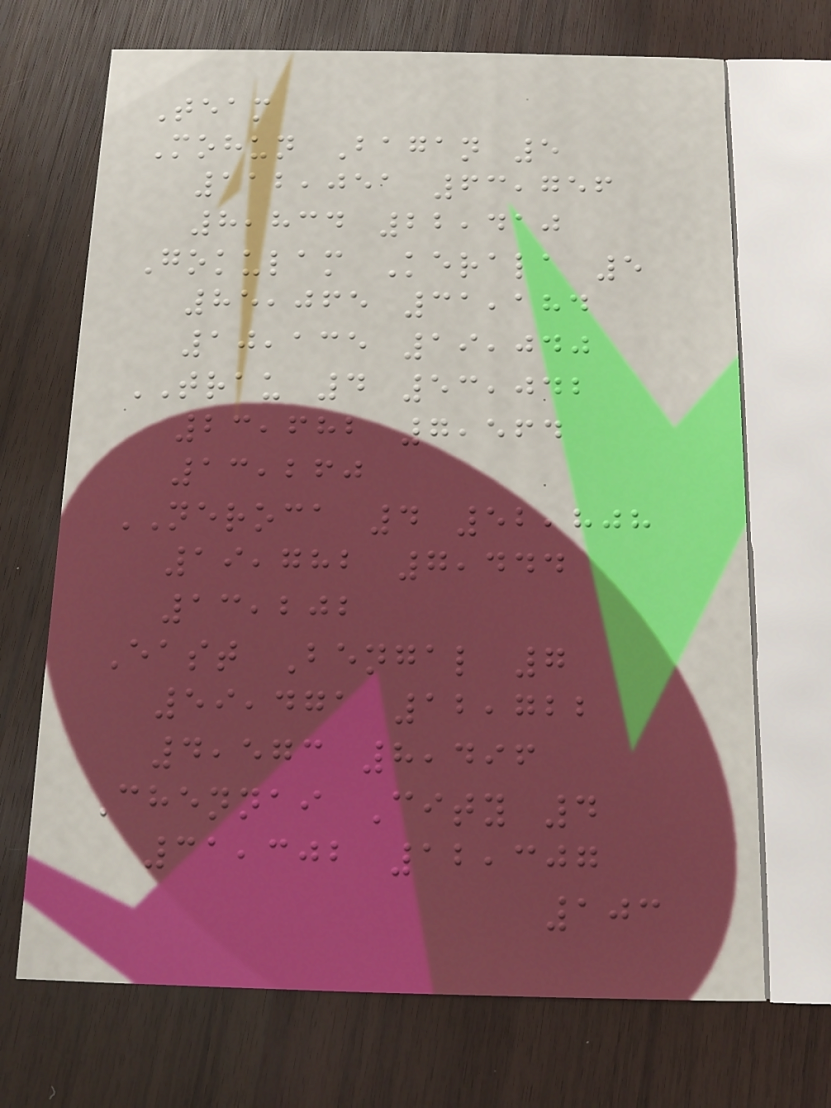Team
Mohun Bagan 5
112,051 63,756
8,834 22,410
Gokulam Kerala 5
85,065 31,184
10,135 19,040
TRAU 4 53,042
23,682 7,564
13,260
NEROCA 4 52,808
19,782 7,444
13,202
East Bengal 7
59,471 12,722
4,573 8,496
Chennai City 4
31,302 12,307
103
